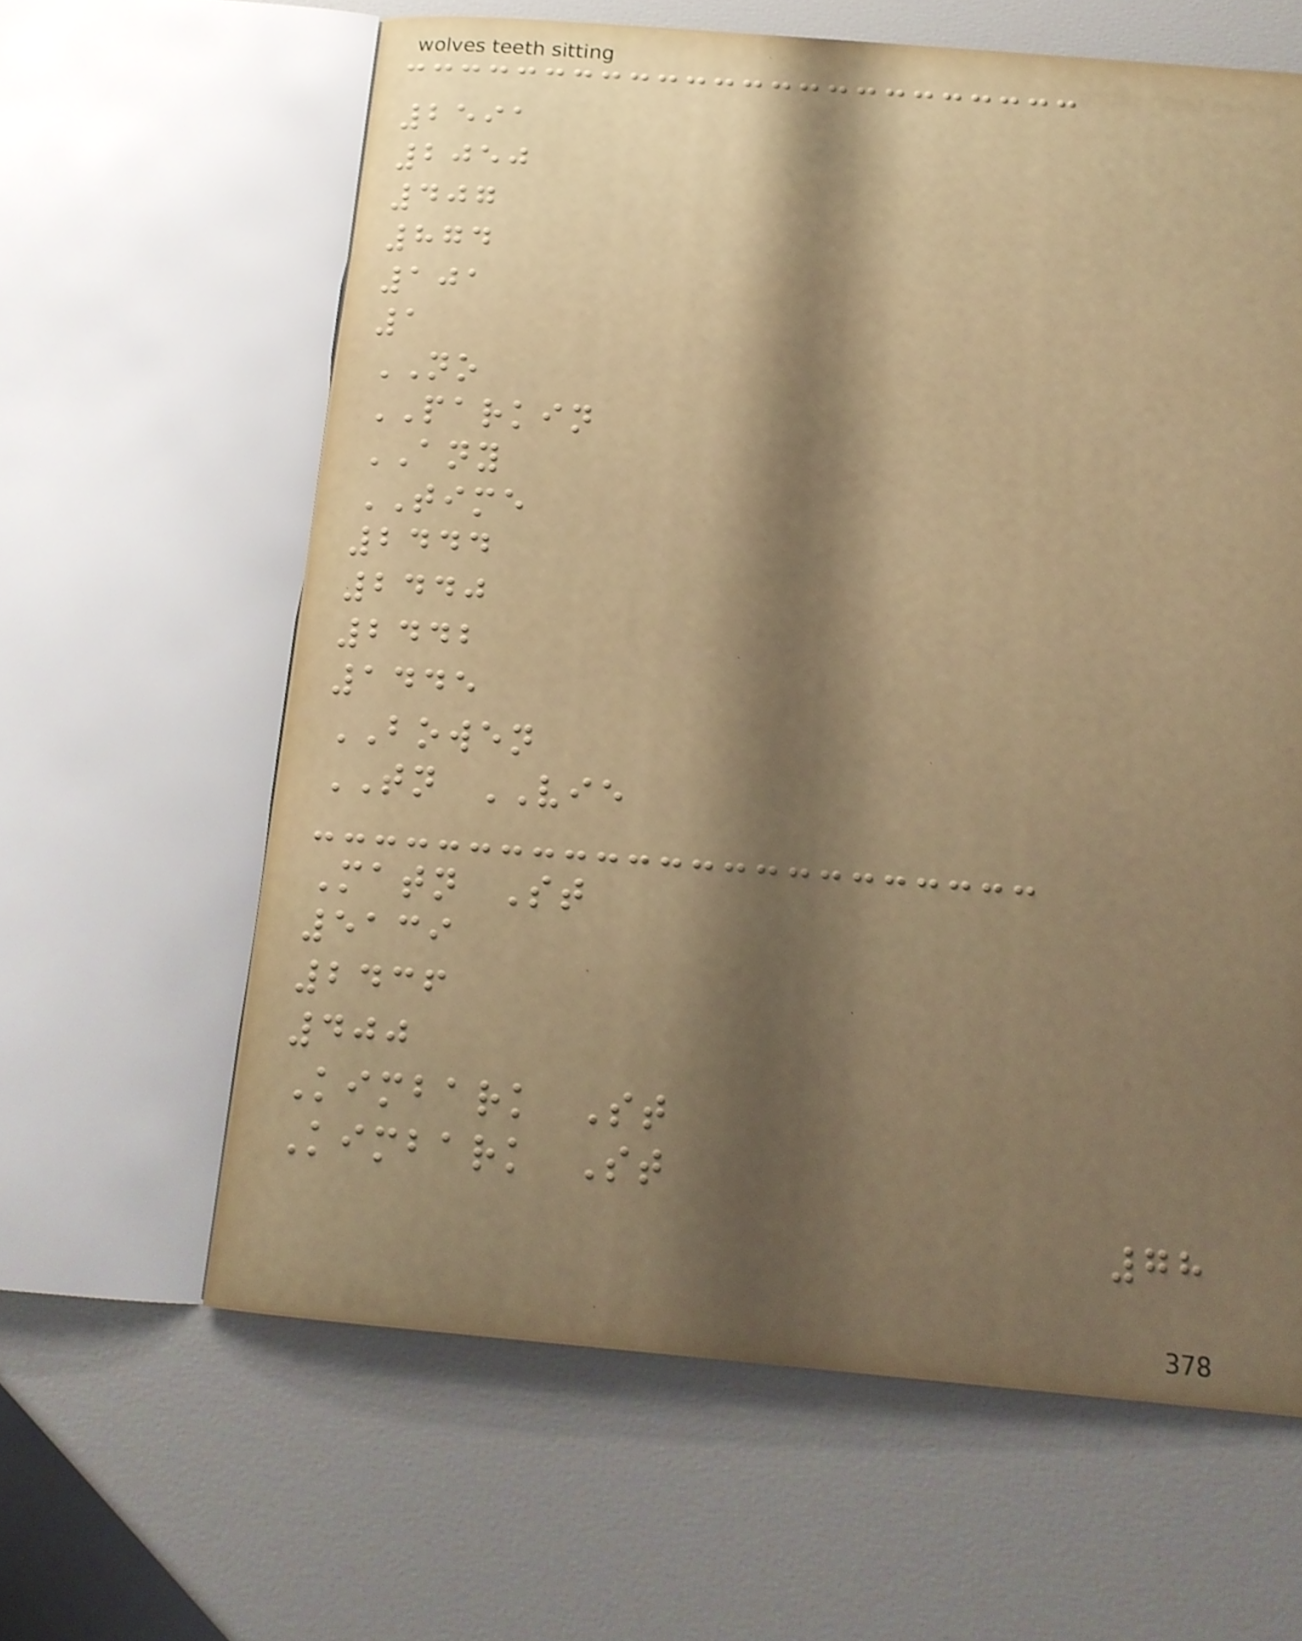2591
2050
407
874
101
1
NO
PARKIN
ANY
TIME
2444
2440
2442
1445
BOWEN
TN VIE
Matn St
5139
2436
400
Kimbark St
Kimbark St
78
